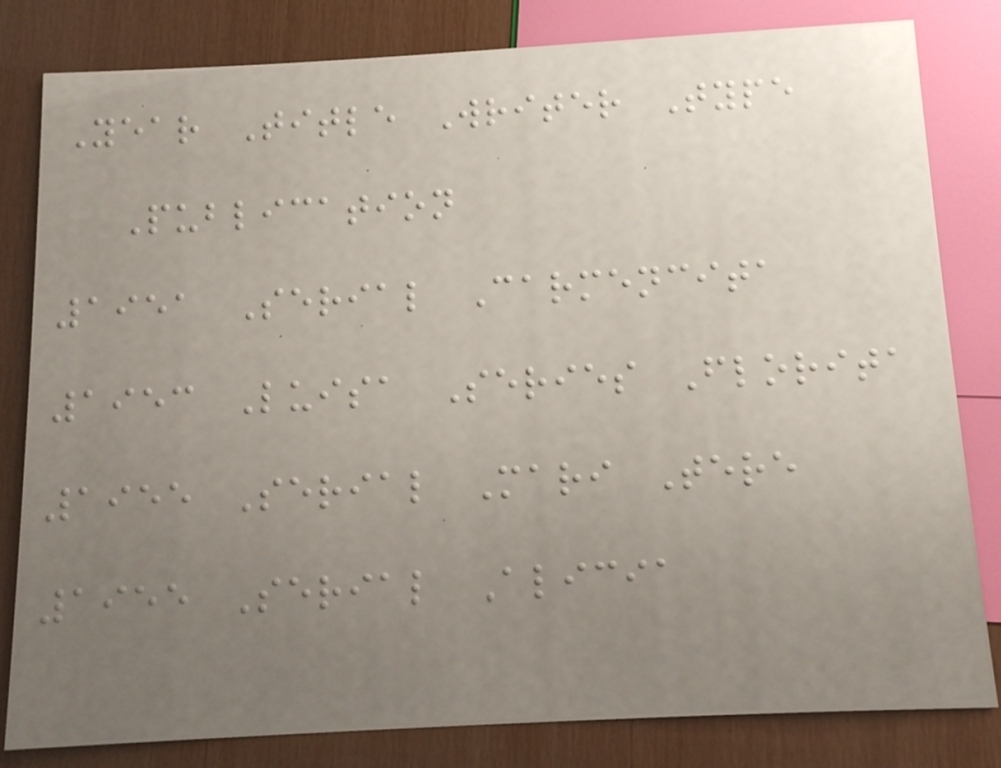Year Title Writer Type
Publication
1951 Serial Carmencita
1953 Luisa Series Florita
1955 Serial Mari Tere
1955 Serial Alicia
